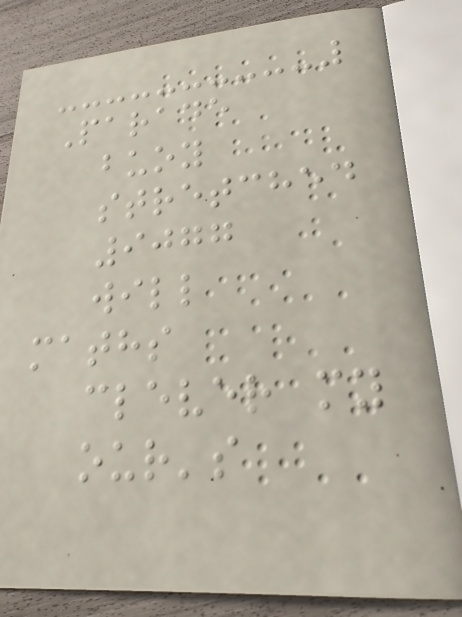Parade
buoy
stretched
9077
will
maths
clever my
our's
